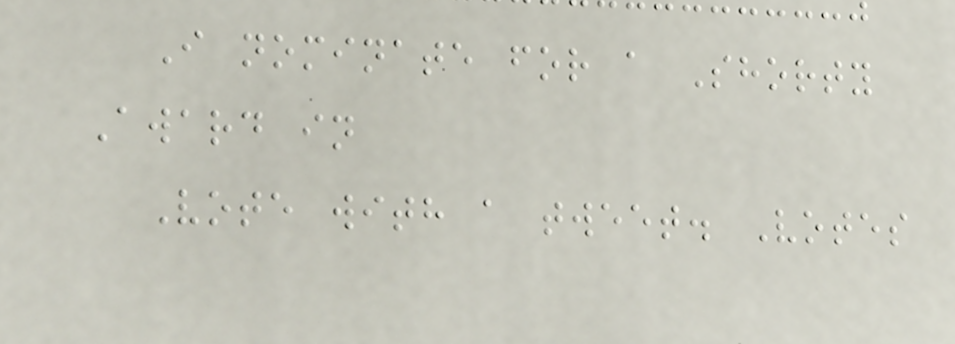I nominate for a Shorty
Award in
Vote with a tweet. Votes
